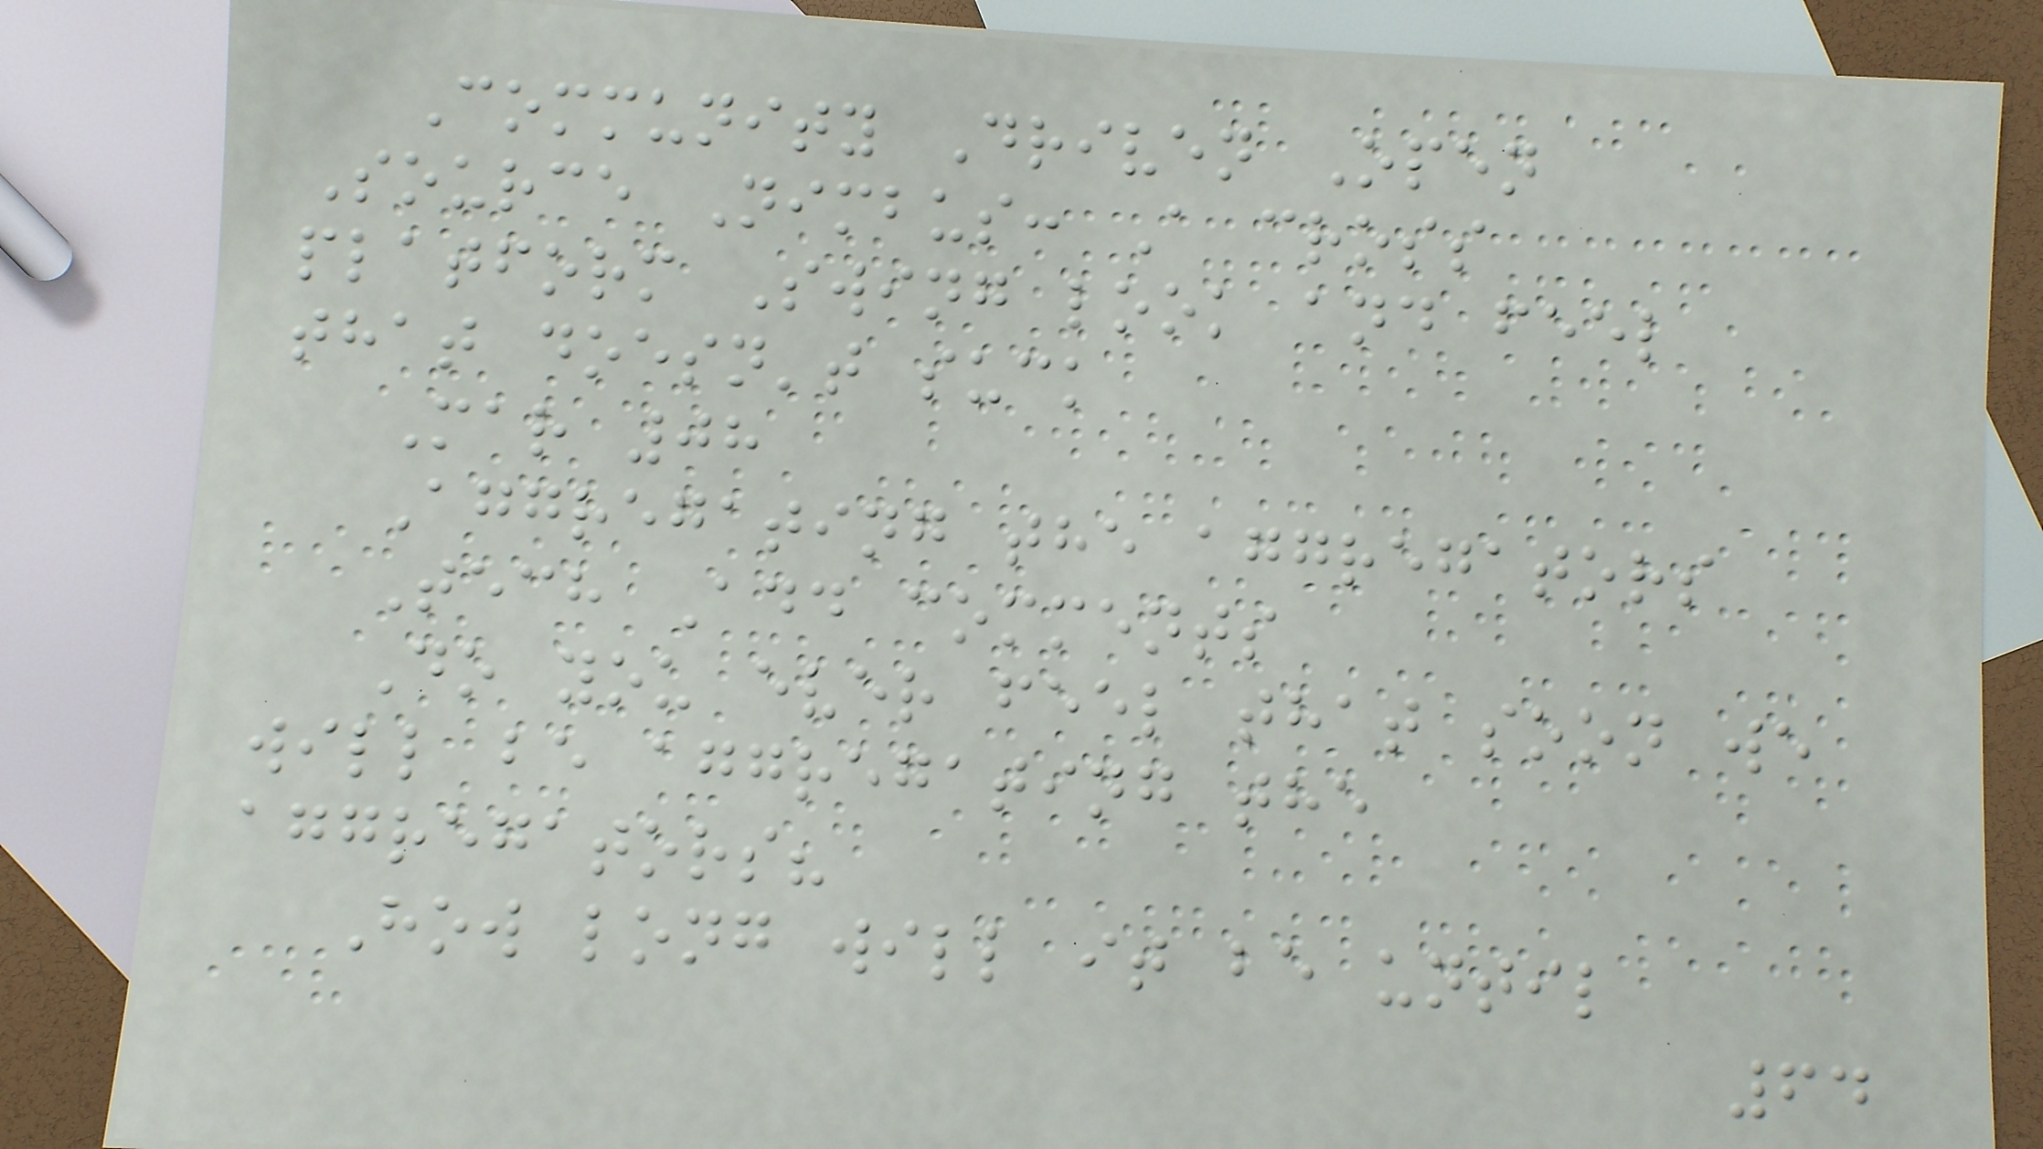Community Driven Open
Source Nimbus: A cross
platform Swing look and feel
that doesn't suck
Mar 08
Aggregating the aggregators
Tech Add comments
Do you ever feel that soon we
will be aggregating the
aggregators?
How long will it be until
64
